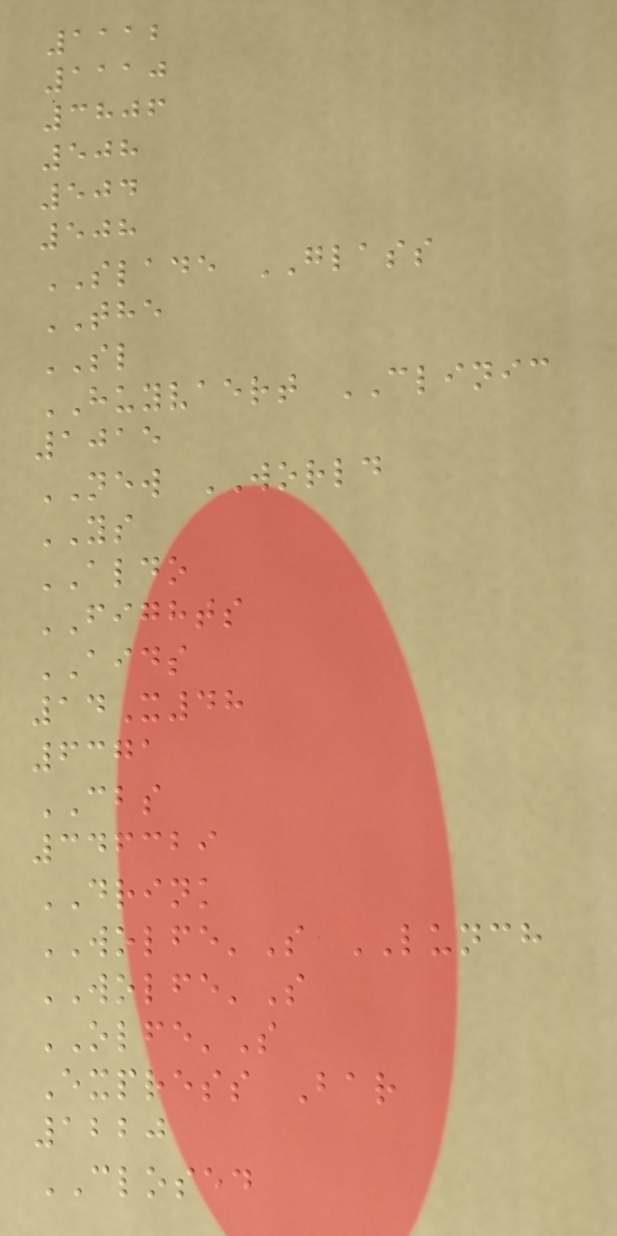1112
1110
3806
508
504
508
SLADE GLASS
THE
SL
HUYVAERT CLINIC
1015
NEW WORLD
YS
ALDO
FIGHTS
AIDS
14X48
6371
CBS
346329
DRINK
WOLFE'S LUNCH
WOLFE'S
OLFE'S
Express Bar
1220
CLOSED
